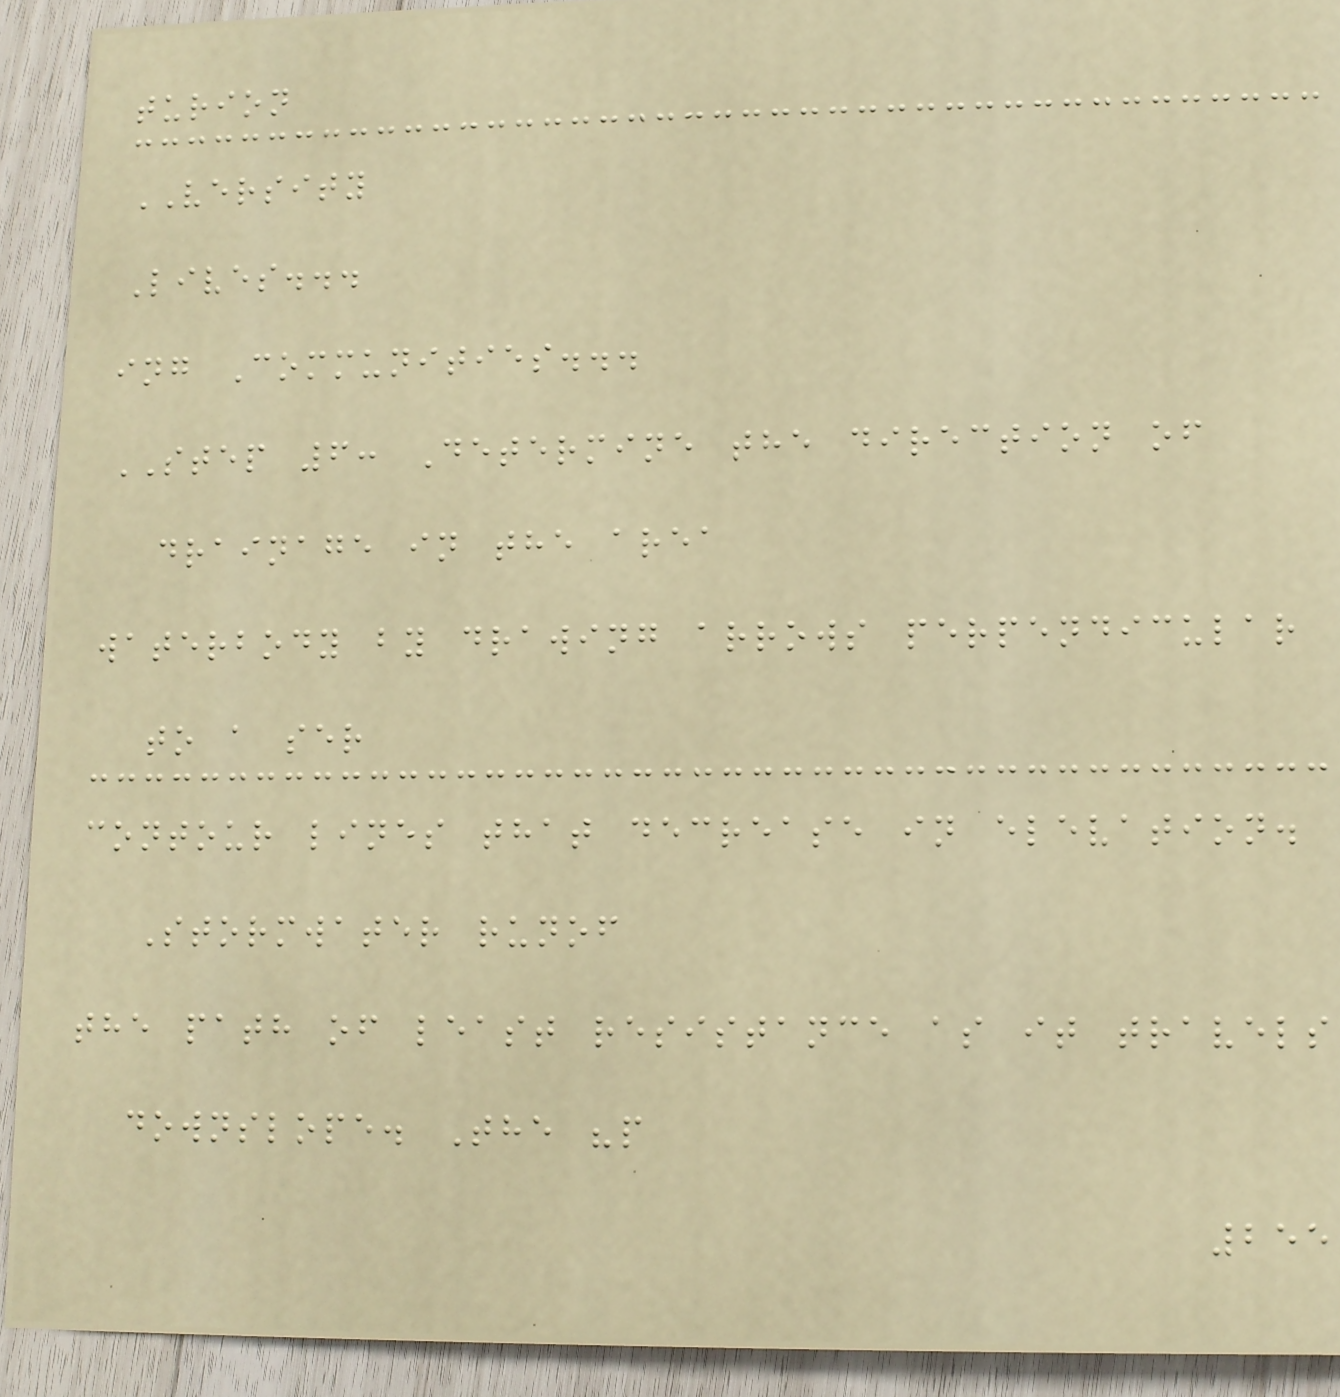turion
VERSITY
Lives...
ing Communities...
STEP 6: Determine the direction of
drainage in the area
waterbody by drawing arrows perpendicular
to a ser
contour lines that decrease in elevation.
Stormwater runof
the path of least resistance as it travels
downslope. The "p
255
